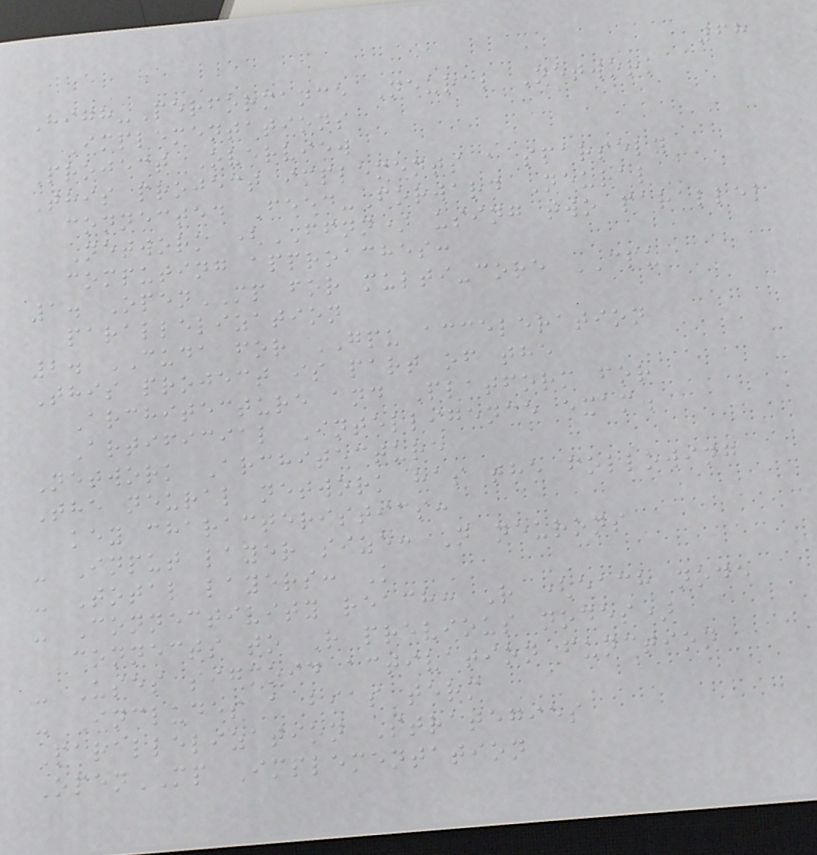68
High-Performance Neural Network
Implementations
Project Overview
This project implements a sparsely
connected Feed-Forward Neural
Network (FFNN) using two parallel
computing approaches:
1. OpenMP for multi-core CPU
parallelization
2. CUDA for GPU acceleration
This project is part of the
Architecture and Platform for
Artificial Intelligence exam.
Network Architecture
The neural network has the following
key characteristics:
- Input layer size: N neurons
- Total layers: K
- Connectivity reach: R (each node
connects to R previous nodes)
- Uses sigmoid activation function
- Includes a bias term
Parallelization Strategies
OpenMP Implementation
